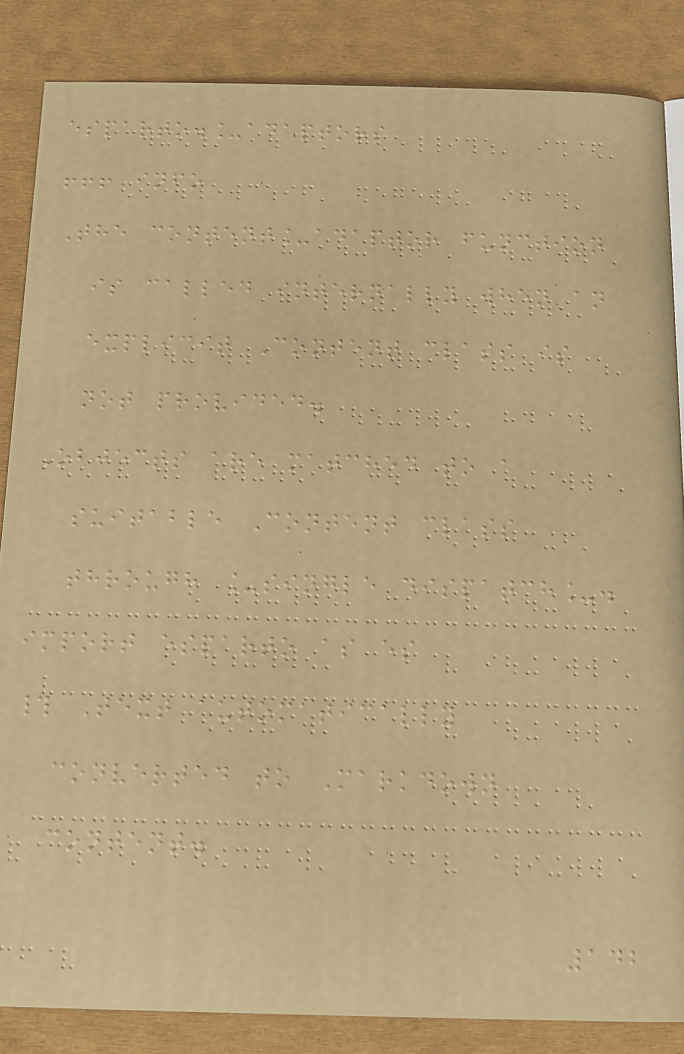esparto._adaptors
!!! info
The content_adaptor function
is called internally when an
explicit Content class is
not provided.
Objects are matched to a
suitable Content class
through _single dispatch_.
import esparto as es
# Text automatically
converted to Markdown
content.
142
